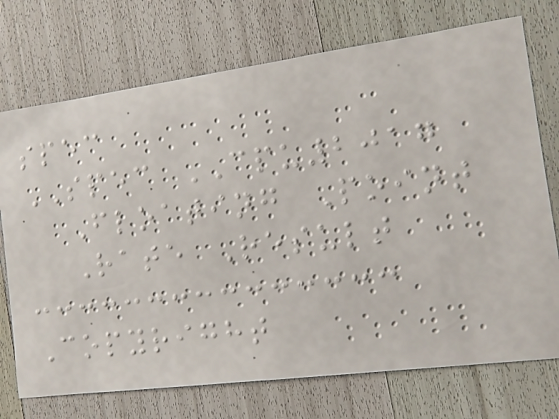spec
SPEC CPU2017
Floating Point
Rate Result
Copyright
